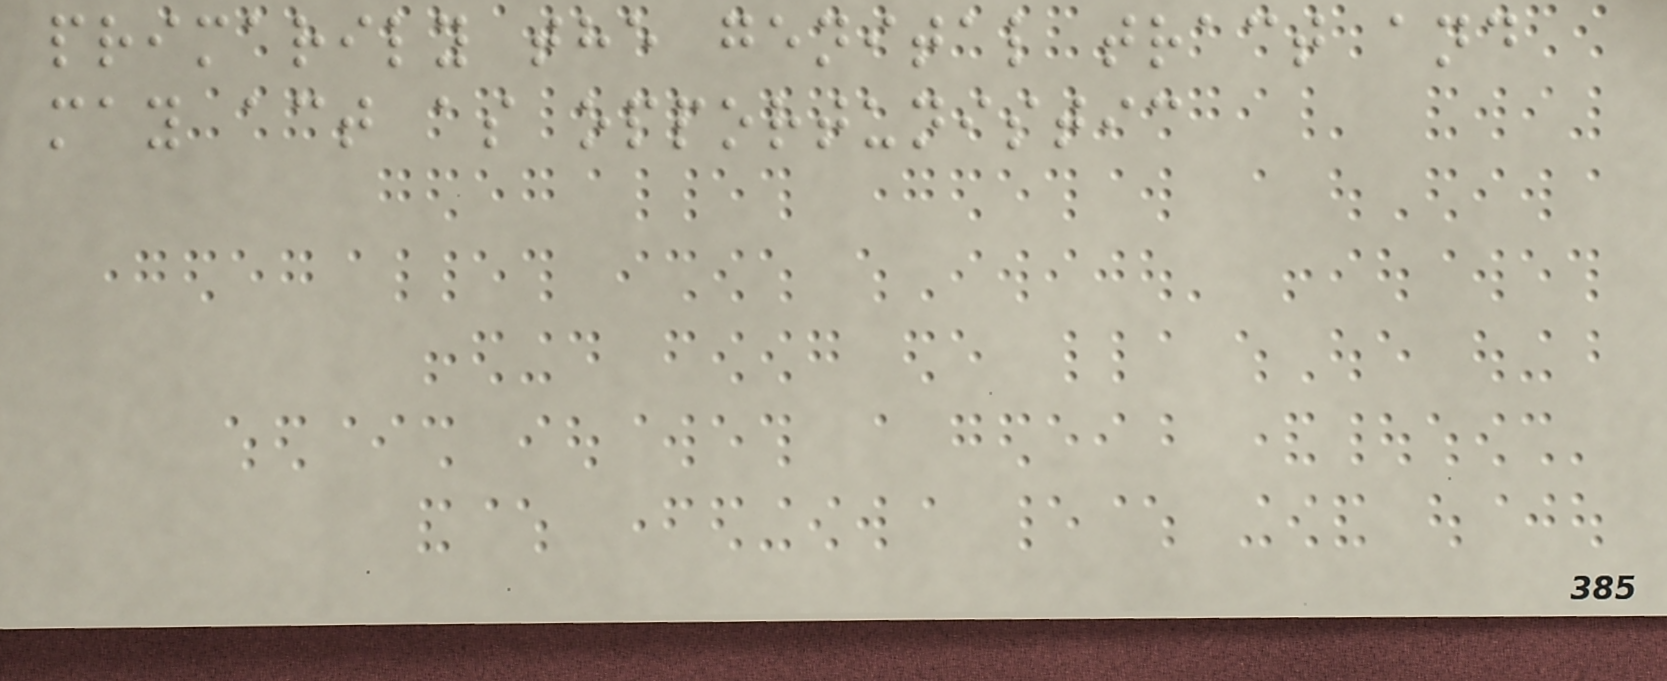primarily the genital tract and
may act as opportunistic
